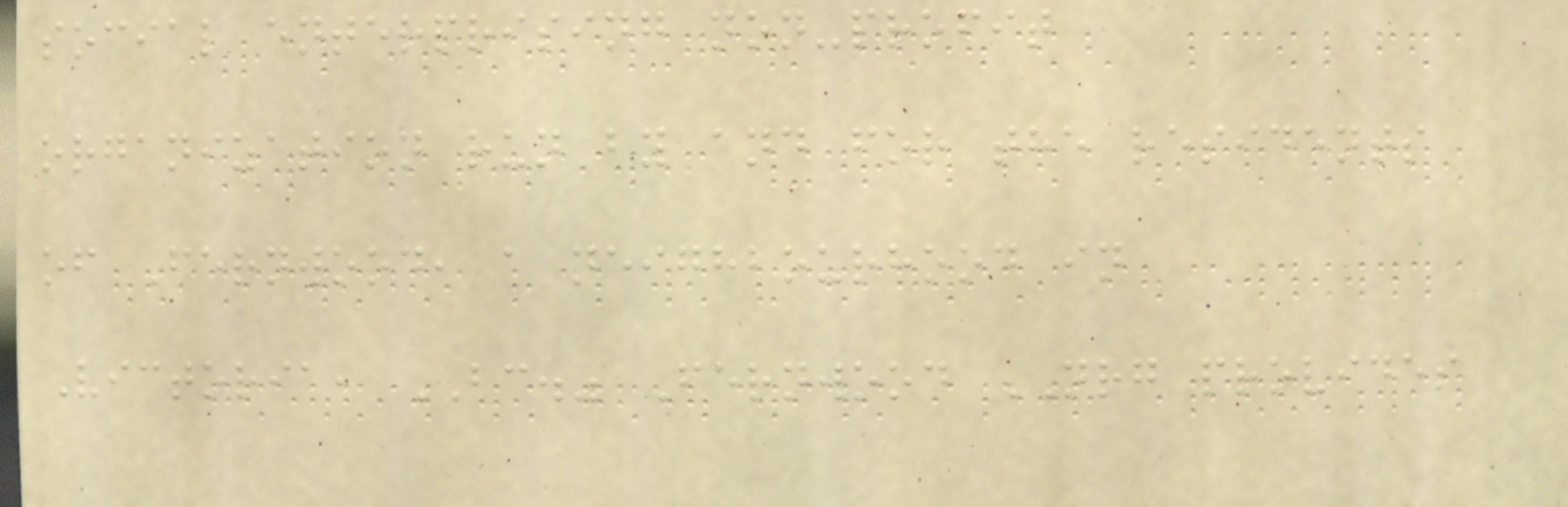social enterprising non-profit
organization run by and for the residents
of Fernwood, a neighbourhood in
Victoria, BC." Fernwood NRG provides
